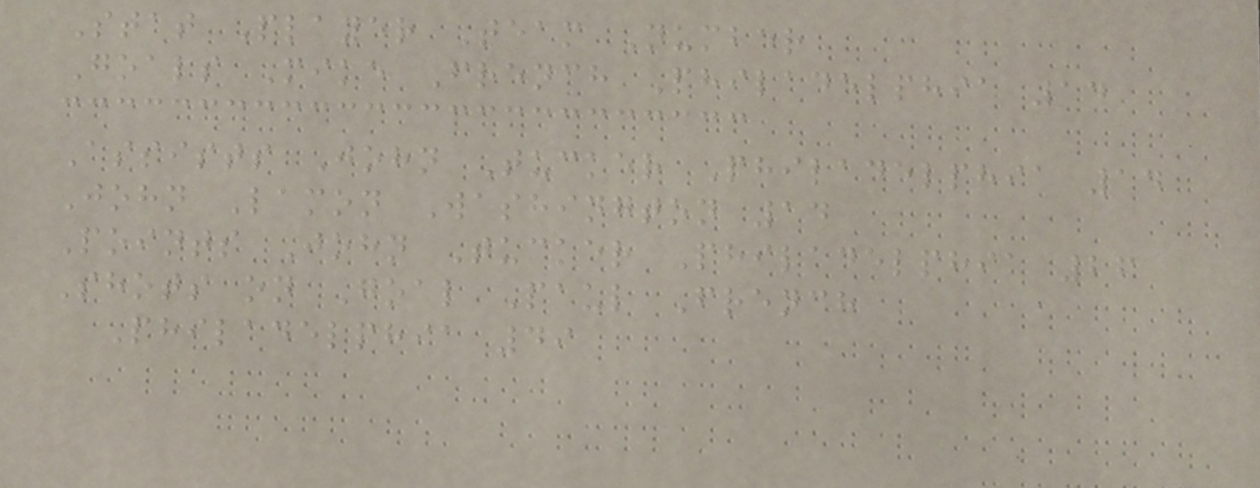Stat Player Team Number
Goals Mike French Philadelphia 14
Assists John Tucker Philadelphia 14
John Lamon Washington 14
Points John Tucker Philadelphia 26
Shots on Goal Paul French
Philadelphia 49
